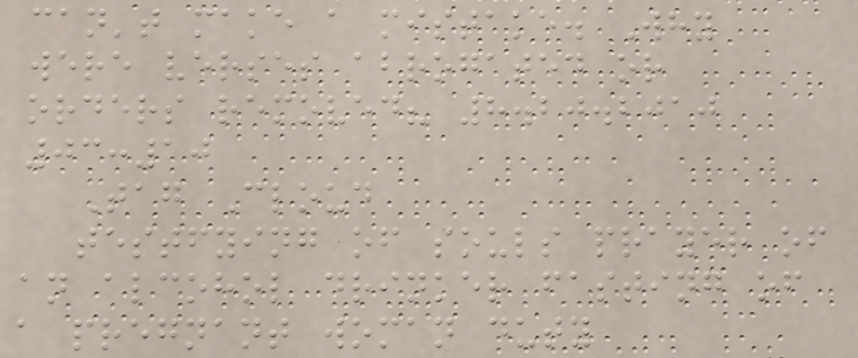can't make a mistake. Why
were verses abrogated or
orders removed? 8.20.2010
03:10
Tag Cloud
testfying of souls prayer of
an alcohol drinker fasting of
a pregnant woman duty
